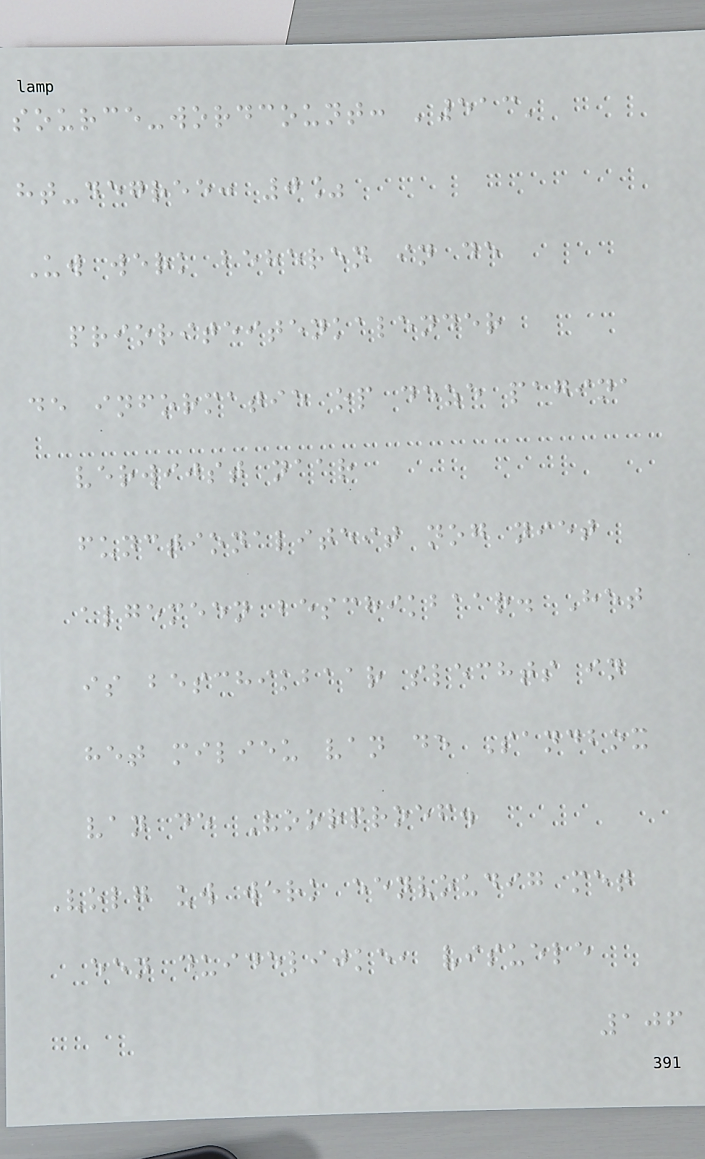source-wordcount: '513'
ht-degree: 0%
Uw werk beheren in de
prioriteitenkalender
de informatie op deze pagina
verwijst naar
functionaliteit nog niet
algemeen beschikbaar. Het
is beschikbaar slechts in
het milieu van de Sandbox
van de Voorproef.
Volg uw werk eenvoudig met
een duidelijke, visuele
106
